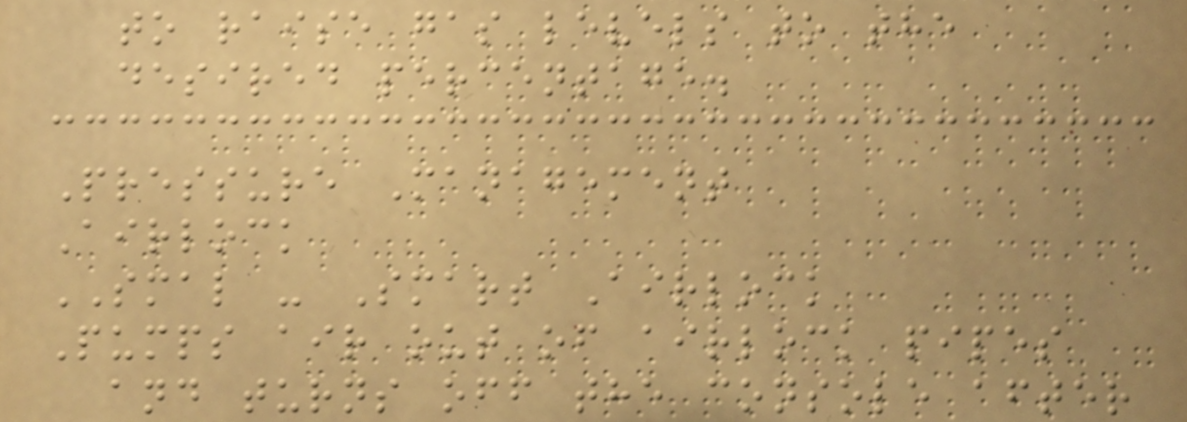to raise gas levels to the
desired percentage.
Pressure Management
Airlock
SMAL - Smart Airlock
Pumps air out of airlock pipes
and turns off the console after
